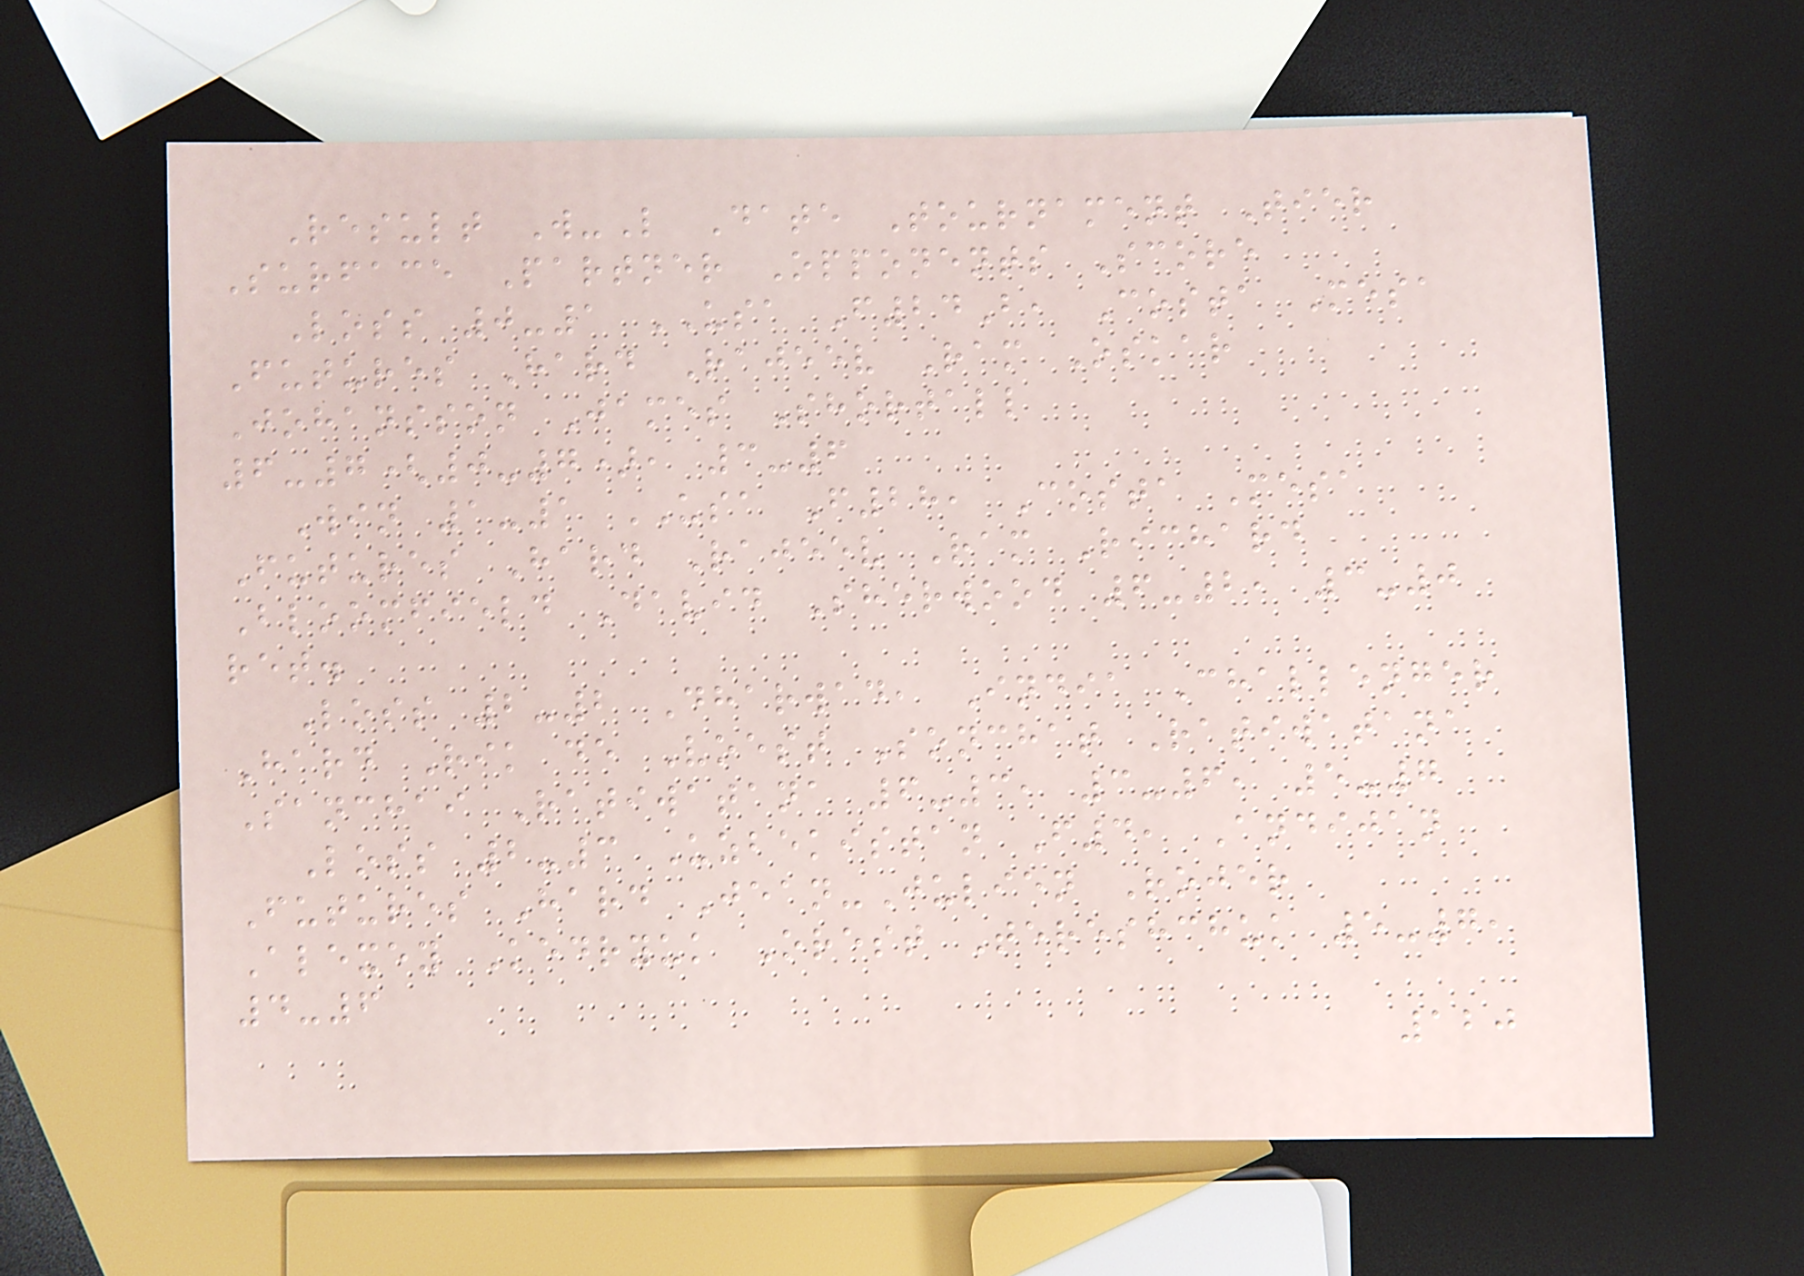Result W-L Date Tournament Tier
Surface Partner Opponents Score
Loss 0-1 USA F24B, Costa Mesa
Futures Hard Rajeev Ram Oskar
Johansson James Shortall
6-7(0-7), 3-6
Win 1-1 USA F28, Costa Mesa
Futures Hard Rajeev Ram Richard
Bloomfield David Sherwood 6-2, 3-0
ret.
Loss 2-2 Dharwad, India Challenger
Hard Rik de Voest Sonchat Ratiwatana
Sanchai Ratiwatana 6-3, 3-6, 5-7
Loss 2-3 Uzbekistan F4, Andijan
Futures Hard Jean-Julien Rojer
Alexey Kedryuk Orest Tereshchuk 5-7,
4-6
120
